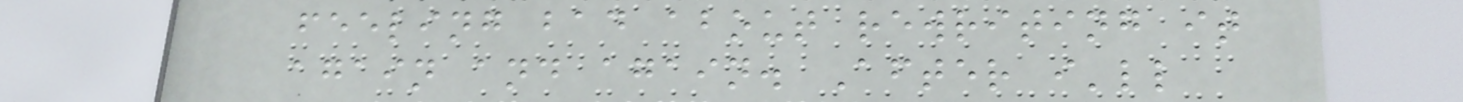feeling bad about rewriting it
again and again. After i'll
